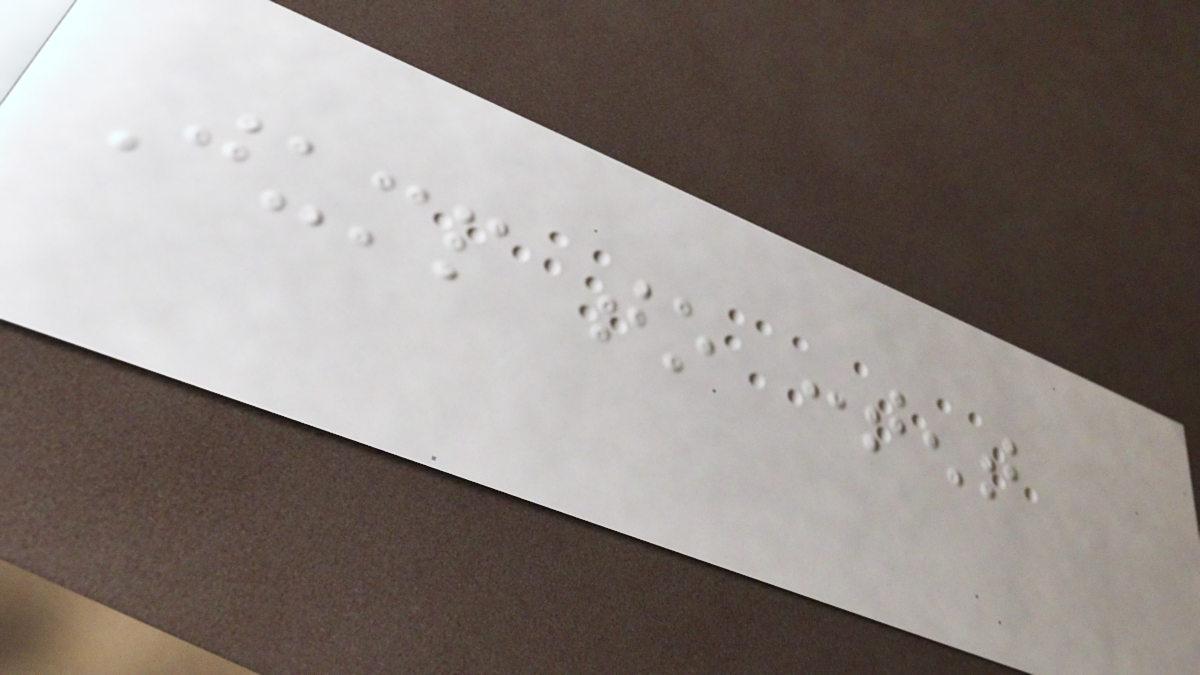Jump to content
